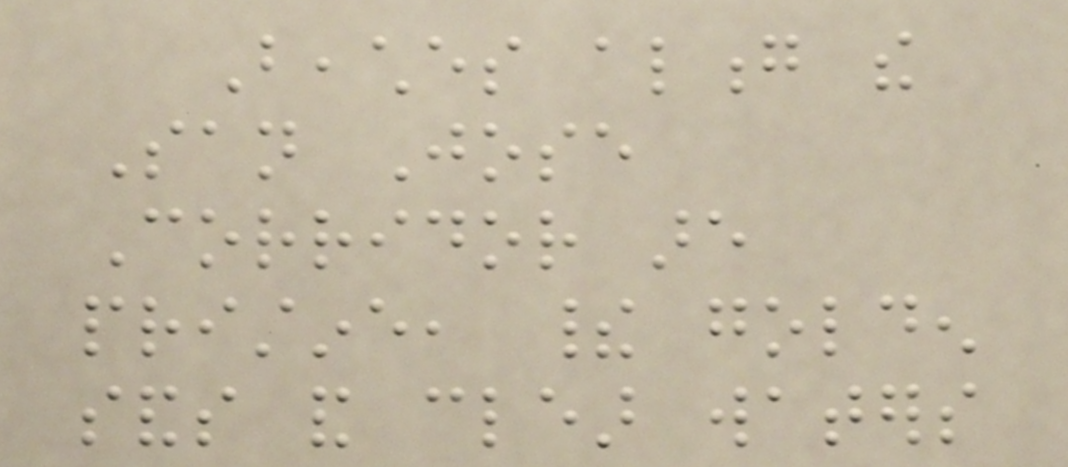Beaches along the
San Jose
Corridor are
pristine, their golden
sands and clear waters
